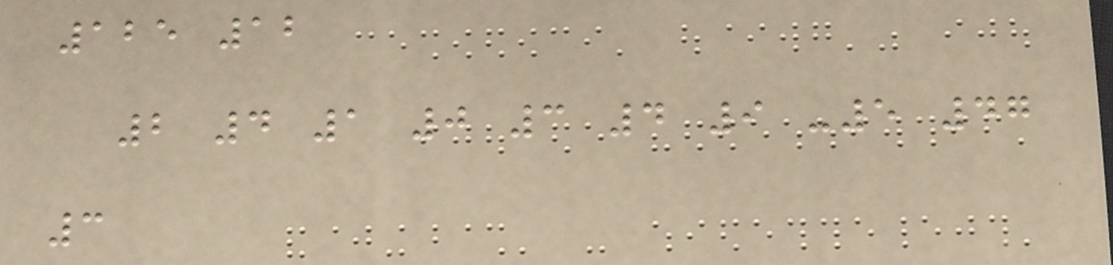125 12
2 4 1 0 3 4 9 -5 47
3
